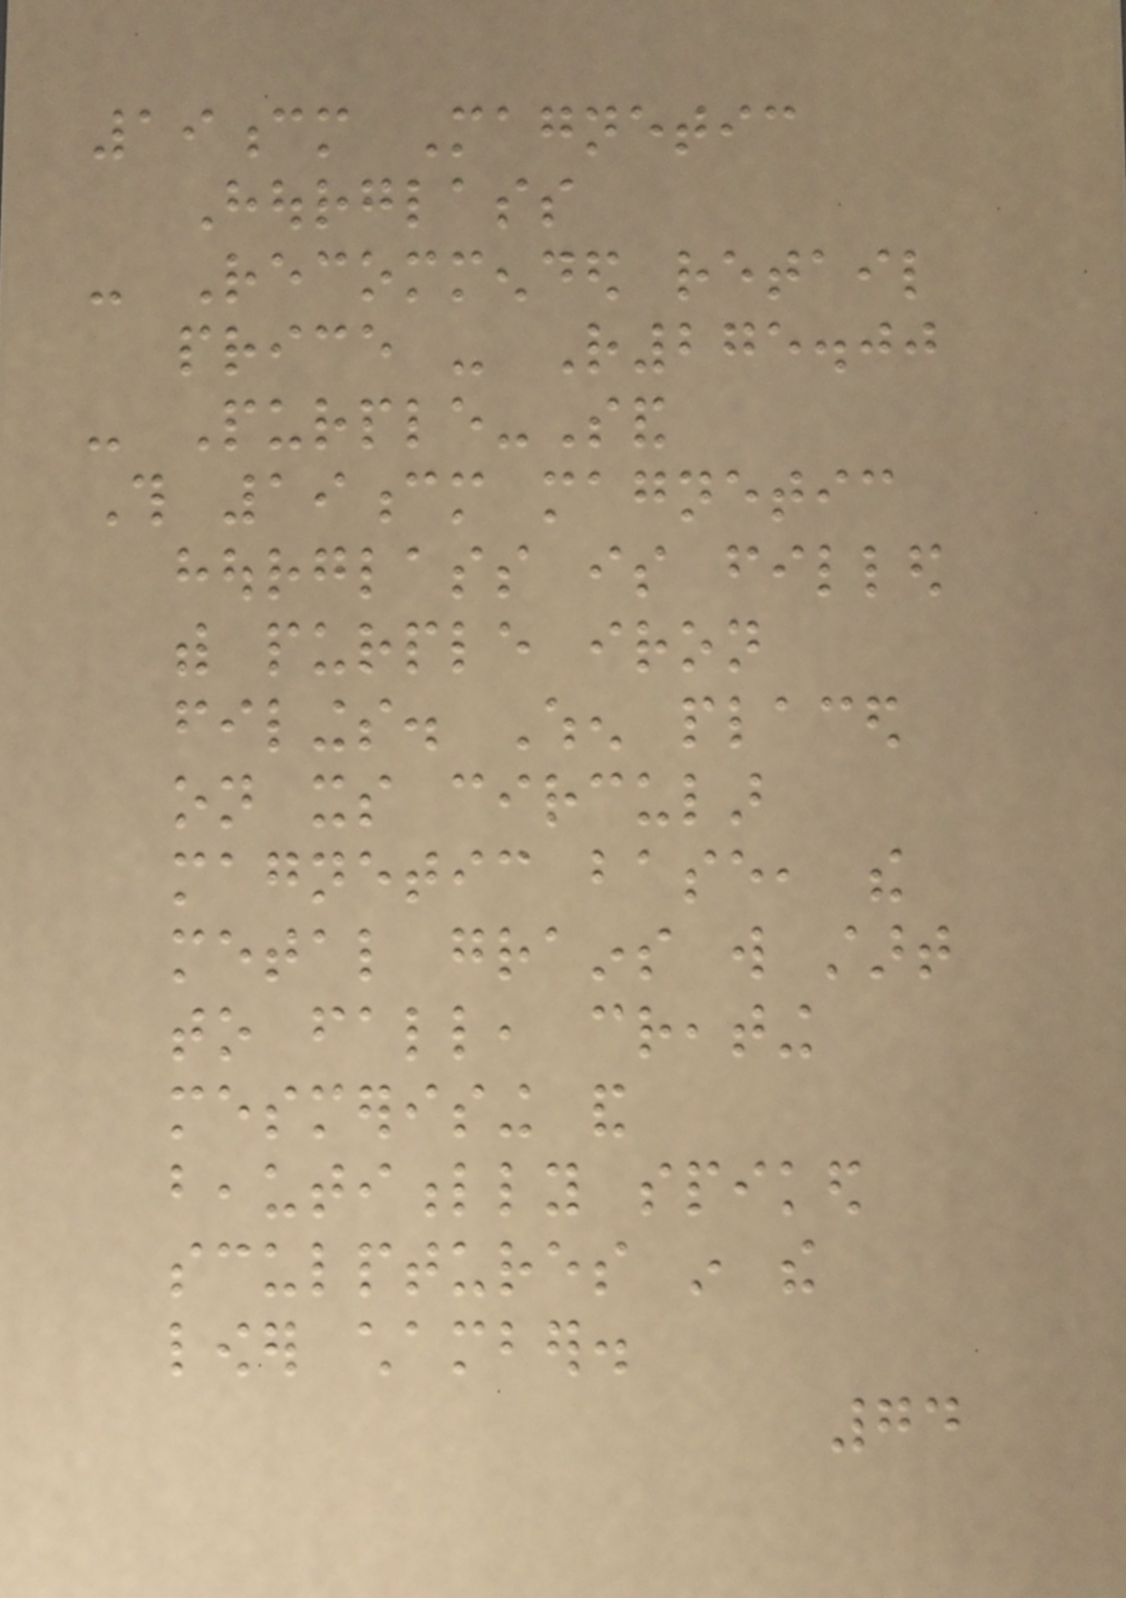19cm Magnetic
Hourglass
- Recommended retail
price - R275.00
- Purple-Sand
This 19cm magnetic
hourglass is filled
with purple iron
filings. When placed
on its circular
magnetic base, the
metal grains will start
to fall, creating
mesmerising and
beautifully spiked
sculptures in the
lower chamber.
74
